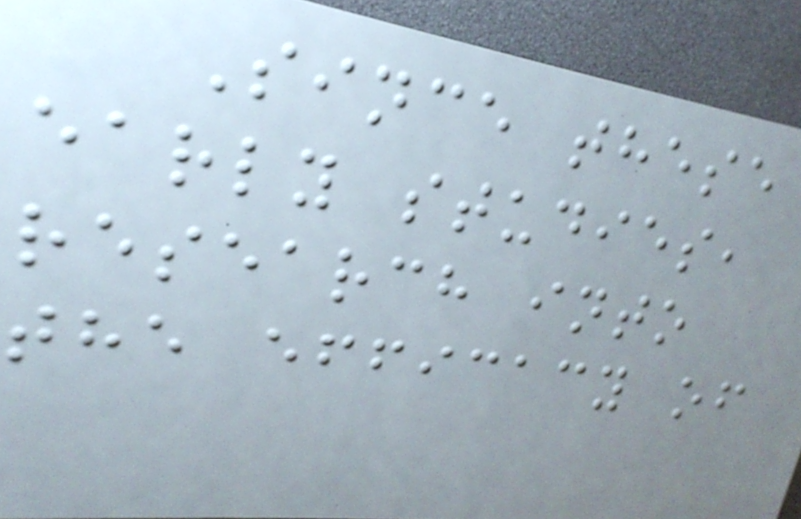Since these
early studies,
research into
the efficacy of
